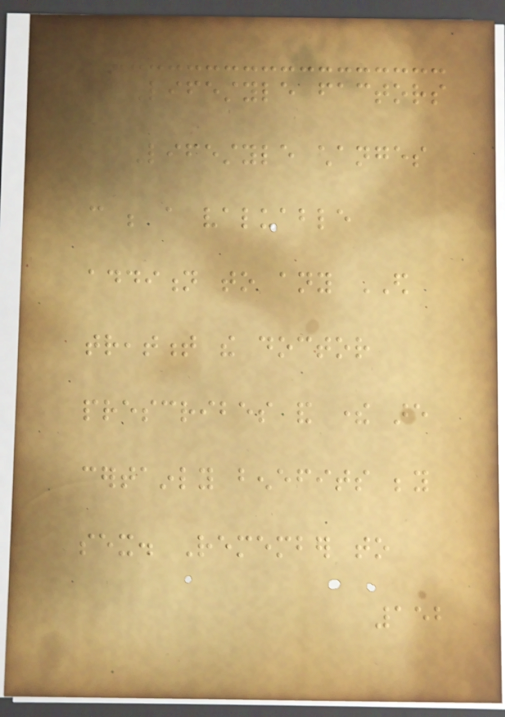Lifestyle factors
Lifestyle changes
can be a valuable
addition to any ED
treatment the doctor
prescribes and there are
certainly benefits beyond
sex. Remember to
152
